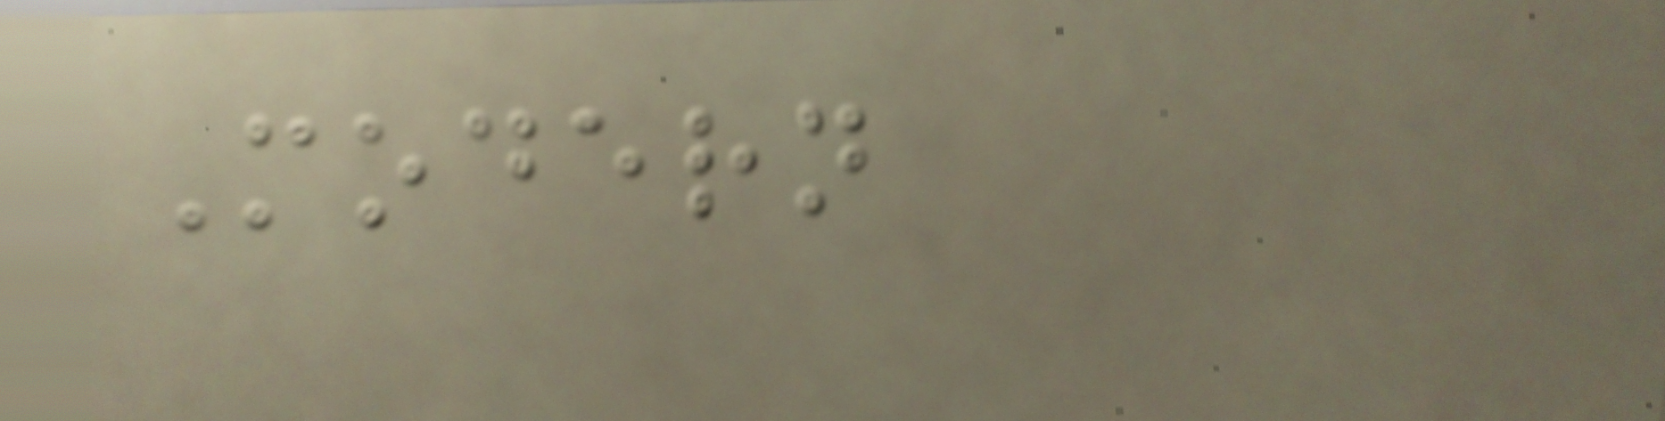Modern
